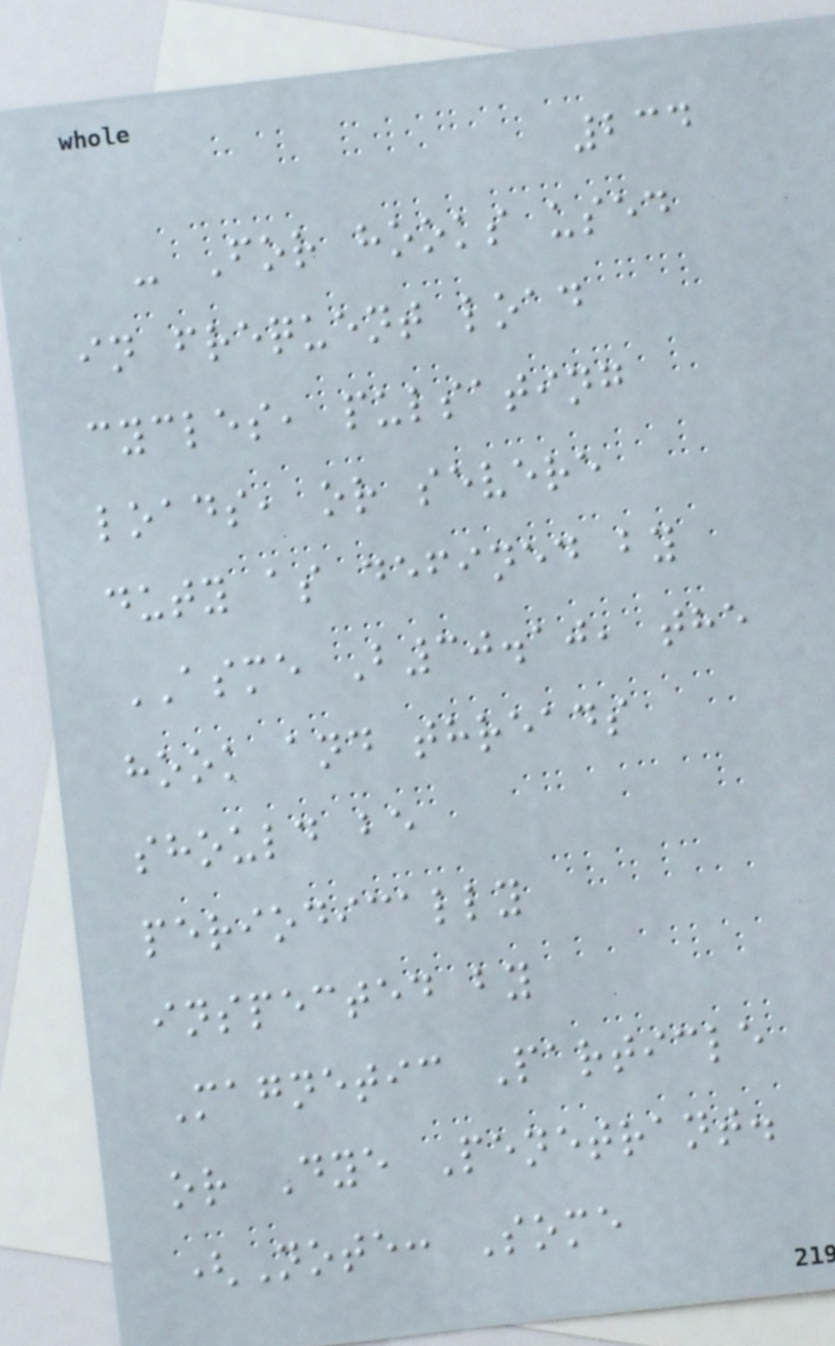234
- For hooks used
in frequent load
cycles, pulsating
loads, or severe
duty as defined by
ASME B30.10, the
hook and threads
should be
periodically
inspected by
Magnetic Particle
or Dye Penetrant.
(Note: Some
